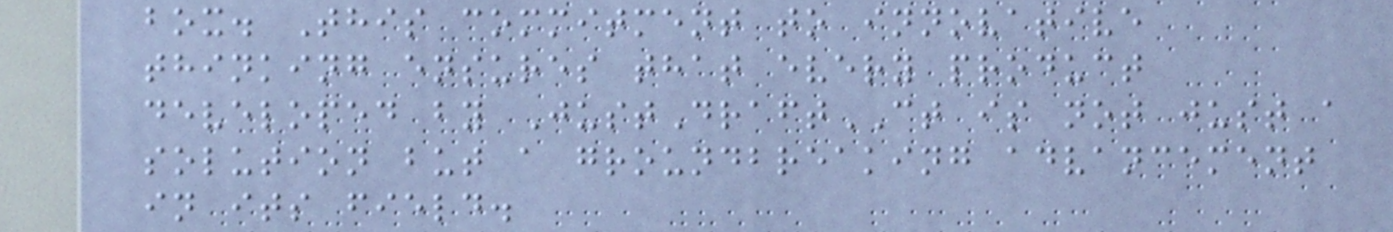box. This commitment to innovative
thinking ensures that every product
developed by JustDraftCT is not just a
solution but a groundbreaking advancement
in its field.
